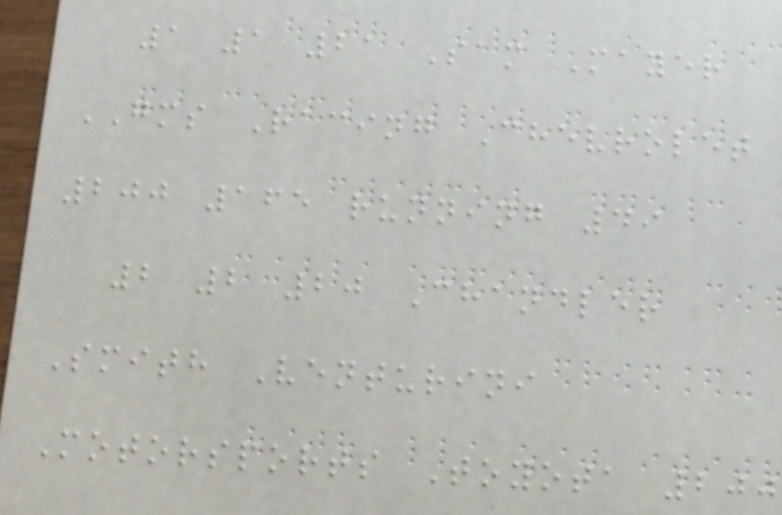1 1 21 Sam Mayer
GMS Racing Chevrolet
200 165 running 49
2 2 20 Chandler
Smith Venturini
Motorsports Toyota 200
